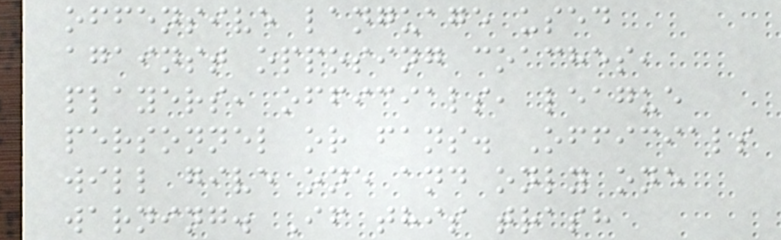offensive language used
against opposing coaches,
players, officials, league
personnel or fans. Officials
will give one and only one
warning. If this trash
